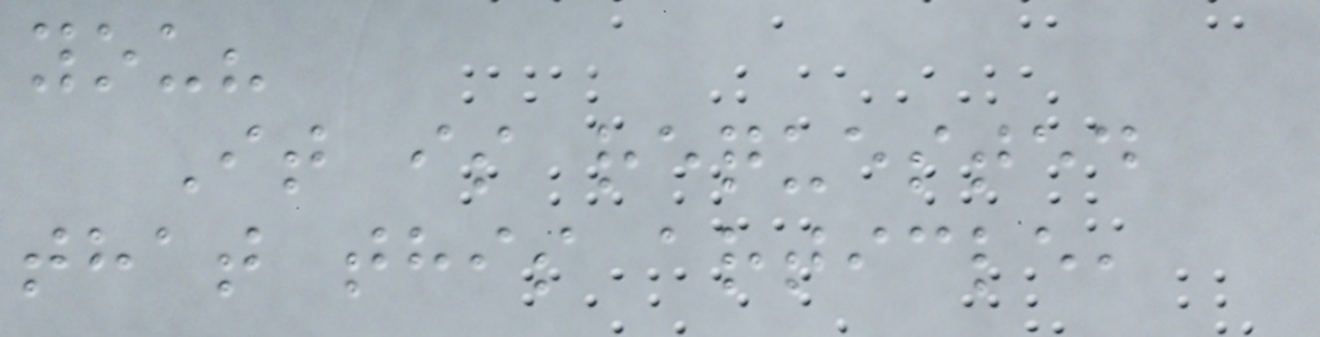you?
It is requested
that this article,
